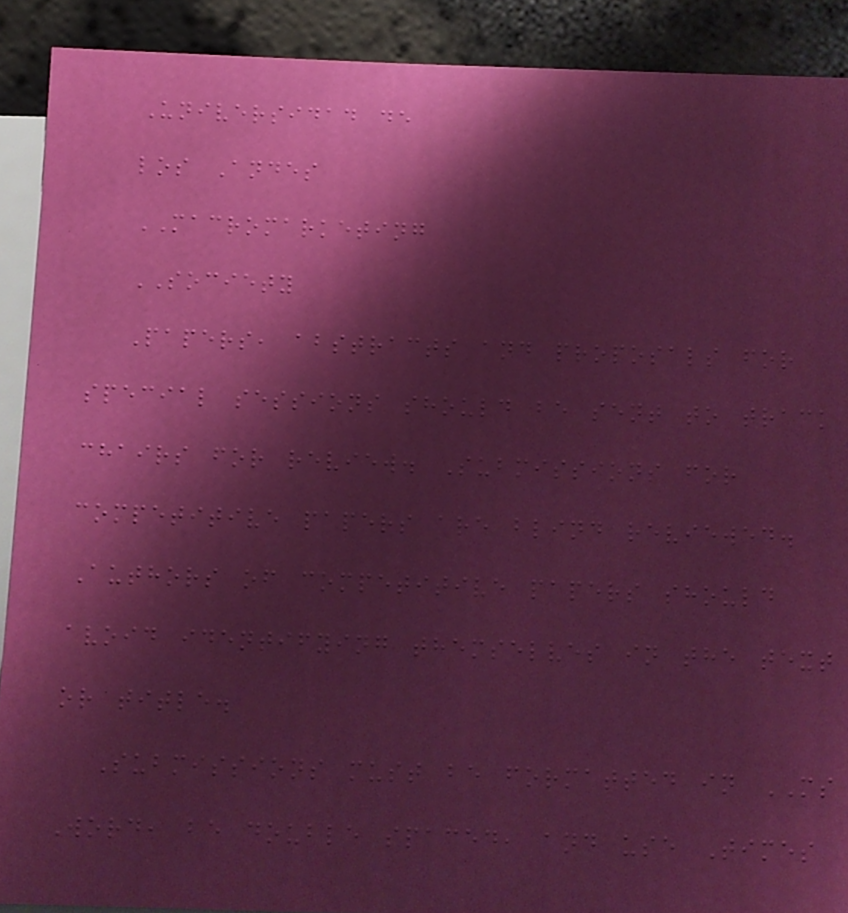Universidad de
los Andes
MACROMARKETING
SOCIETY
Papers, abstracts and proposals for
special sessions should be sent to track
chairs for review. Submissions for
competitive papers are blind reviewed.
Authors of competitive papers should
avoid identifying themselves in the text
or title.
Submissions must be formatted in MS
Word, be double spaced, and use Times
